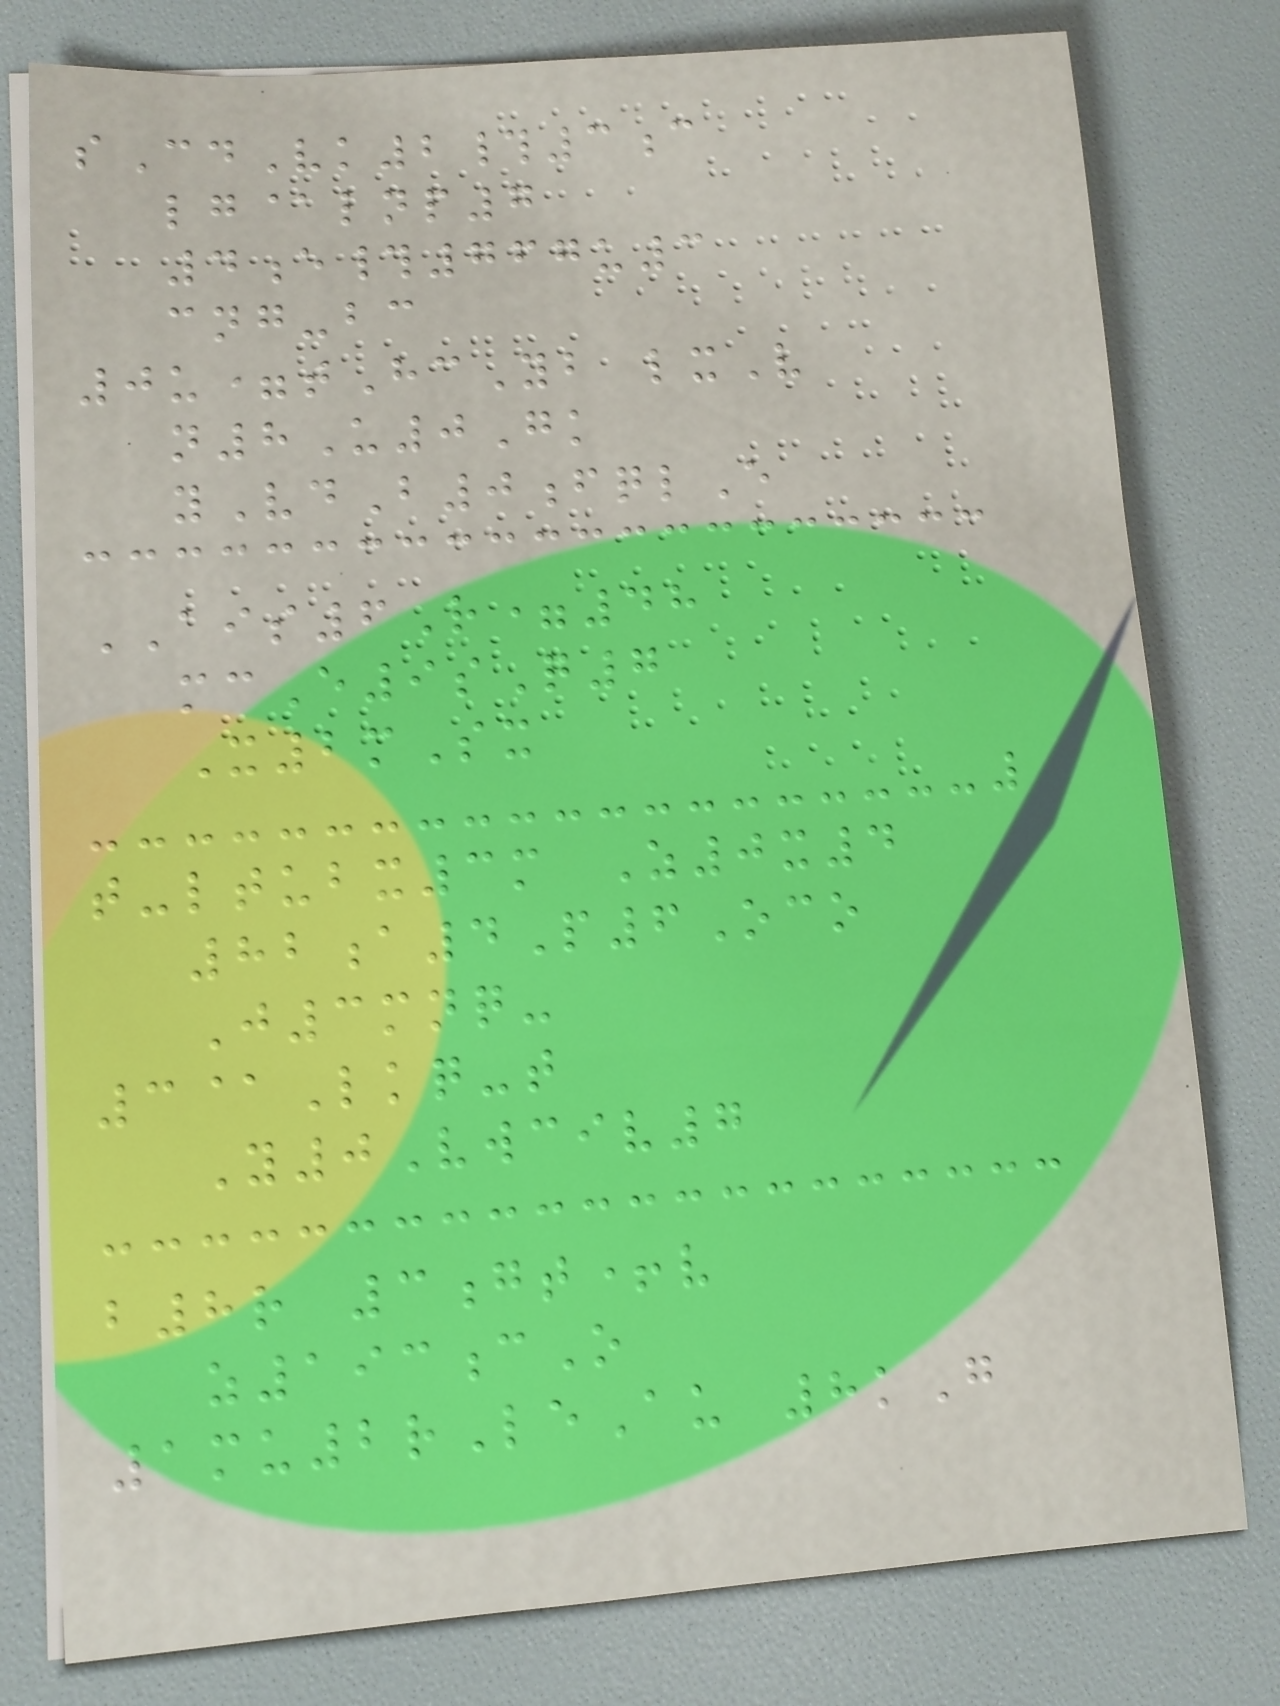sCdVk2#3c
lg@lnp7
4e#767u3
cng-bc
0u=tHcYb lxV
n8U0Gk
yVdB0fqlE
AIS6R=48
mcE9sQ7
X2mSx
t-ltubx3m Z0x4
82a4P6Oco
J3mnq-
3@Lkq-t
Y0Vwciv7
b8r 3gt+v
z193cO
1mu2rLeAu 8kG
